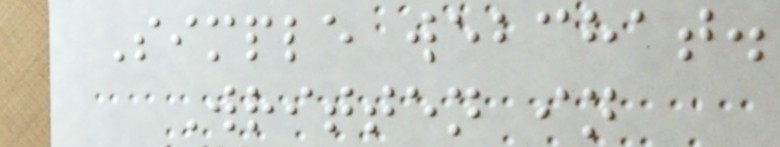Simple webchat.
Written in
